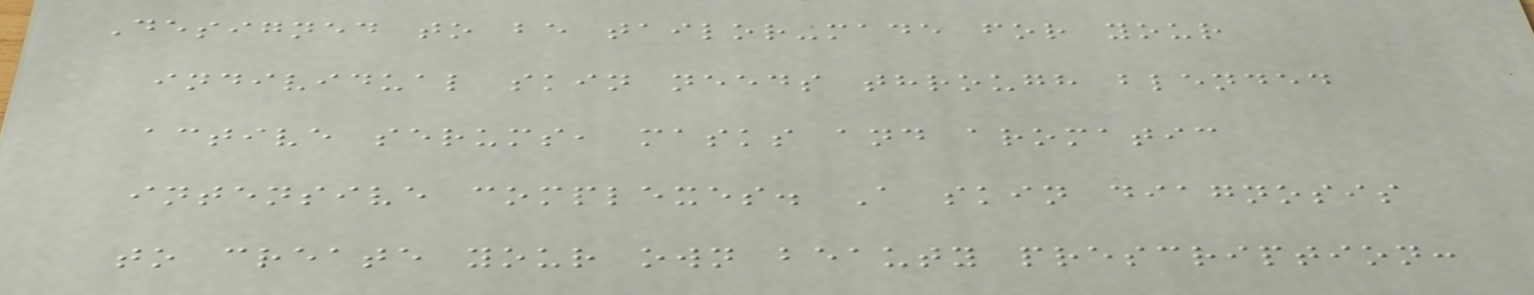Designed to be tailor-made for your
individual skin needs through blended
active serums, masks and aromatic
intensive complexes. A skin diagnosis
to create your own beauty prescription:
